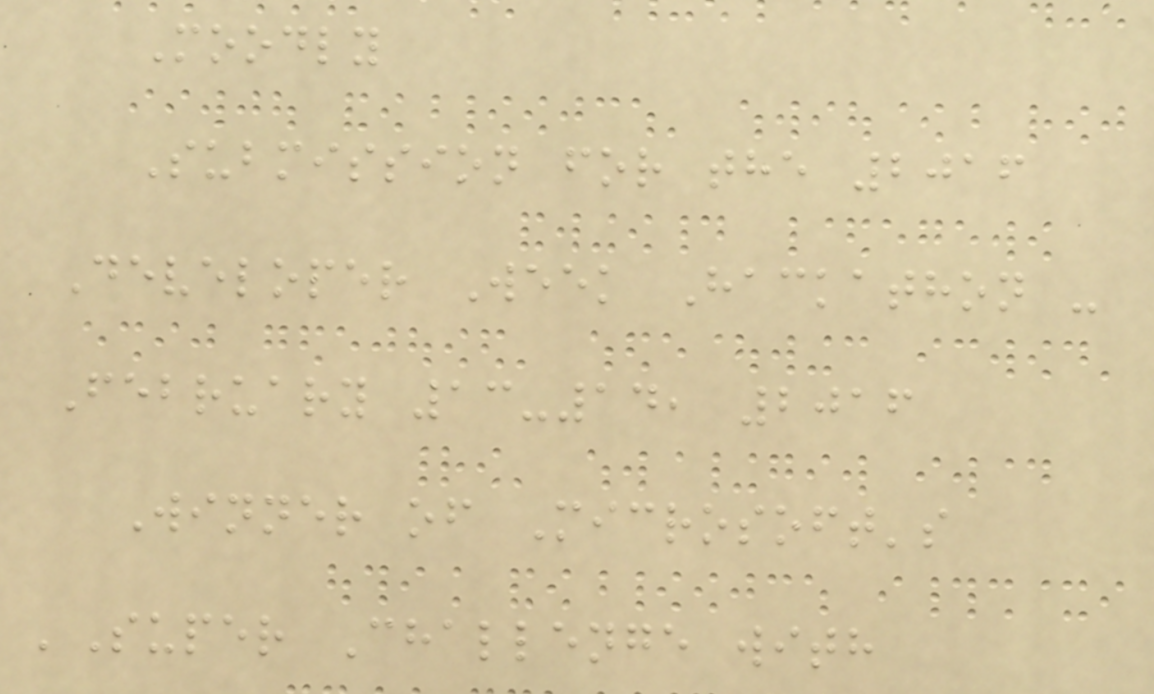Moodly
Submission for the 2016
Developer Week Hackathon -
February 13-14, 2016
Winner of Microsoft's
'Super Challenge with
